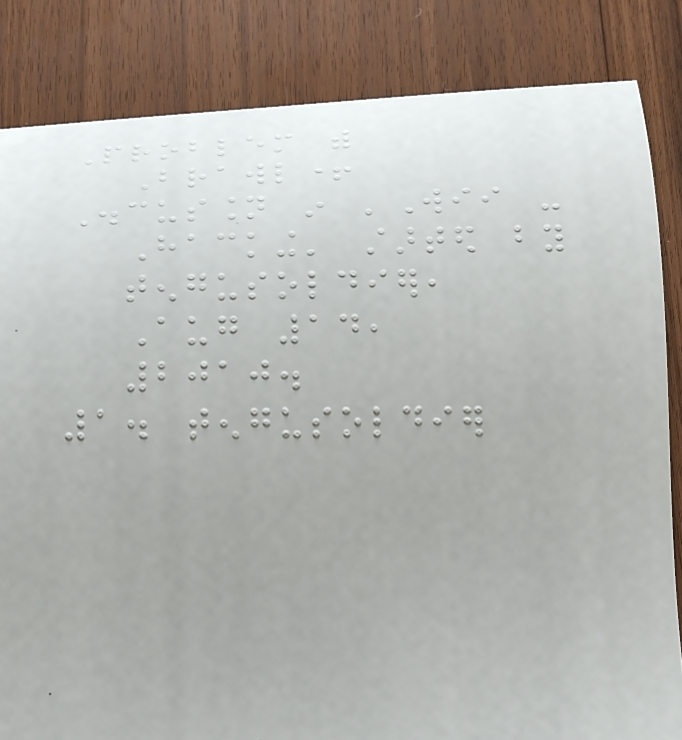Problem with
Brawl+
Discussion in 'Wii -
Hacking' started by
tengusoldier,
Aug 14,
2010.
1. tengusoldier
